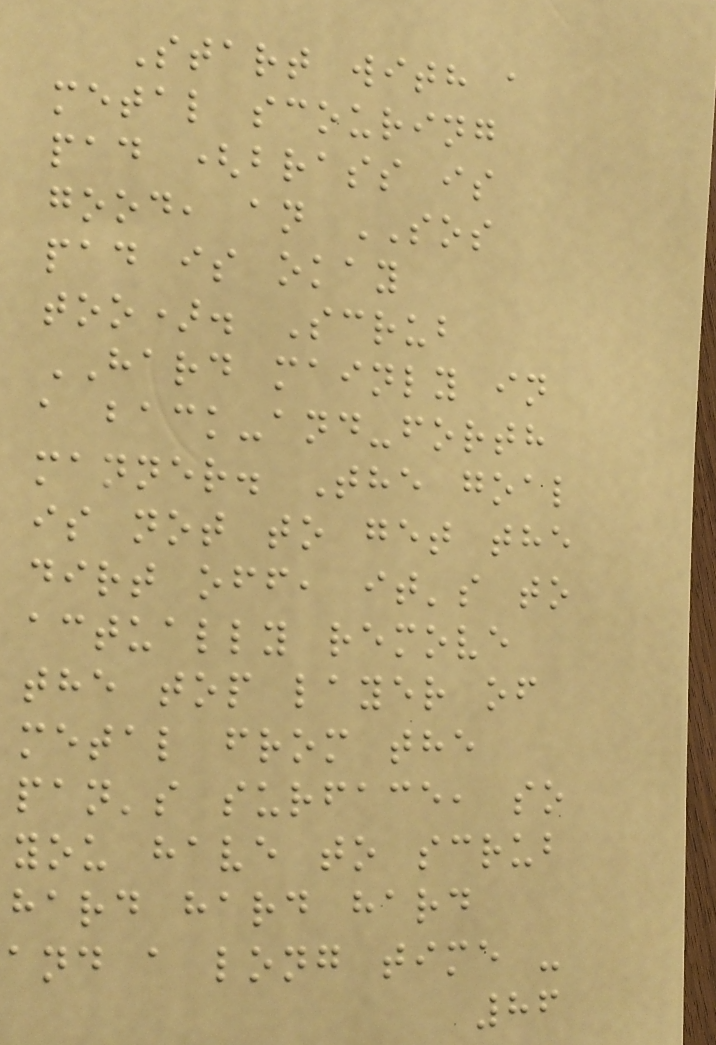Start with a
metal scouring
pad (brass is
good, an SOS
pad is okay
too). Scrub
HARD mainly in
a back-and-forth
manner. The goal
is not to get the
dirt off, it's to
actually remove
the top layer of
metal from the
pan's surface, so
you have to scrub
hard hard hard
and a long time -
86
